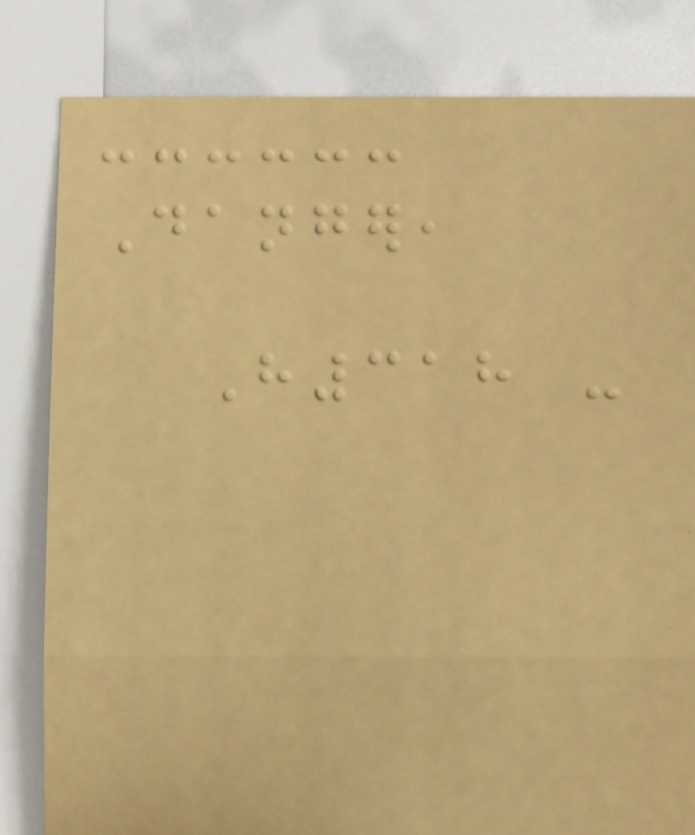Danger,
H318 -
